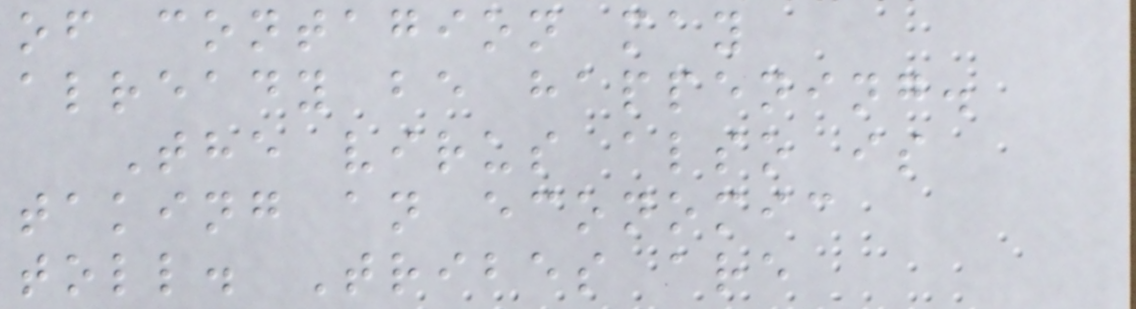of contagion may
already be happening.
The virus also is
taking an economic
toll. Tribes are
